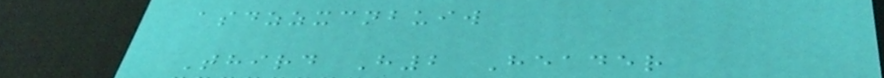asdzzxcnbuiw
Third H2 Header
